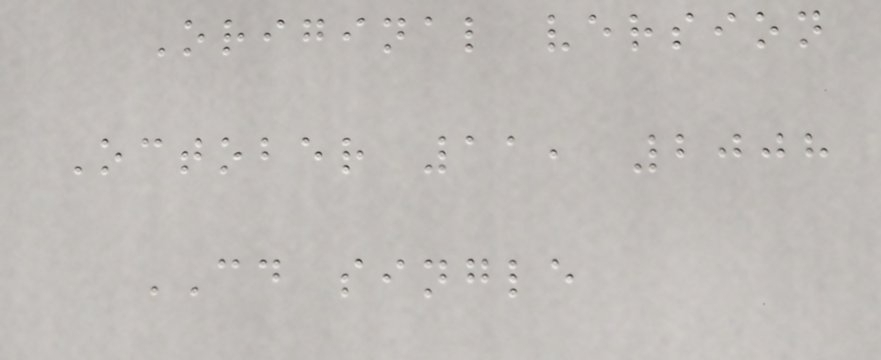Original version
October 11, 2008
CD single
